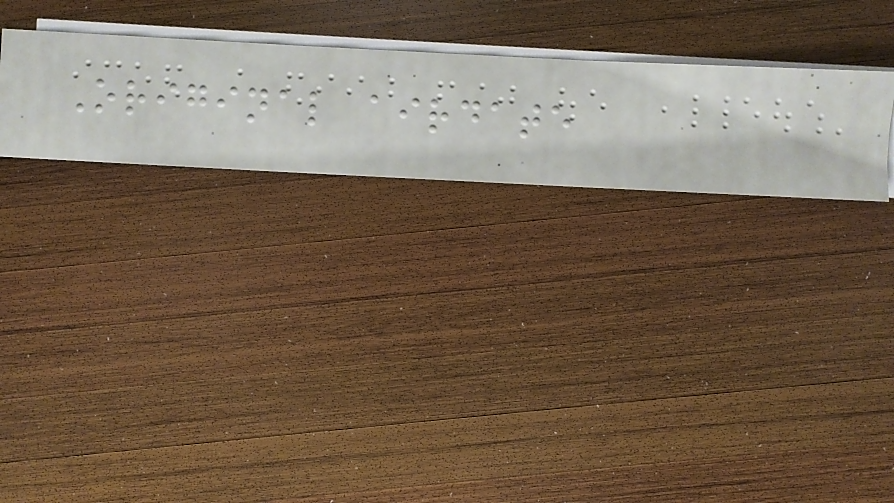Original airdate
